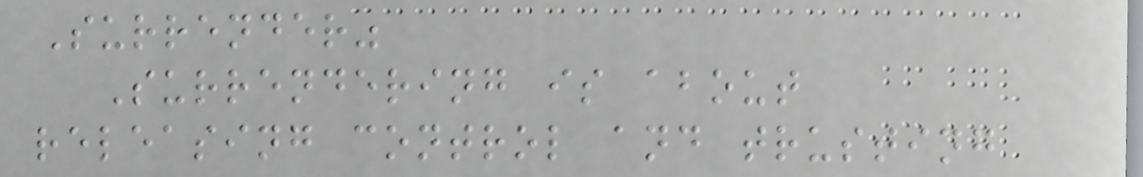Surrender"
Surrendering is about
releasing control and trusting
